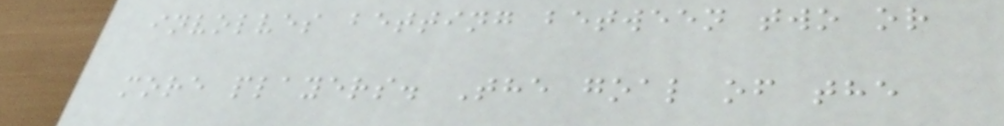involves betting between two or
more players. The goal of the
